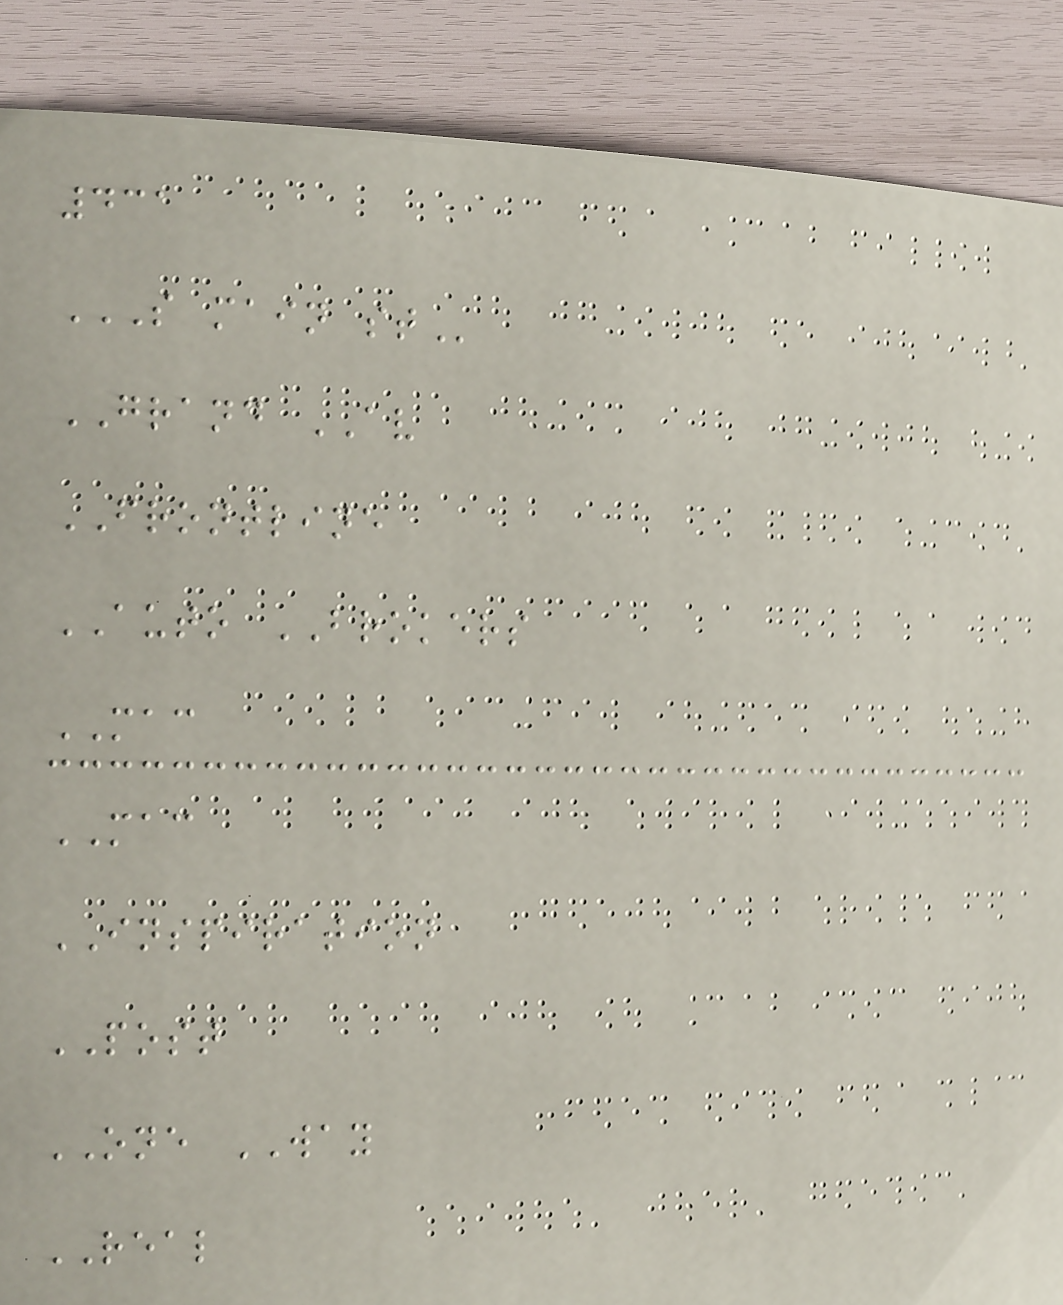431
S MAIN ST
GRAND AV
FRONTLINE
AUTO BROKERS
MAC
MAC
INSPIRATION
POST
ONE WAY
REAL
